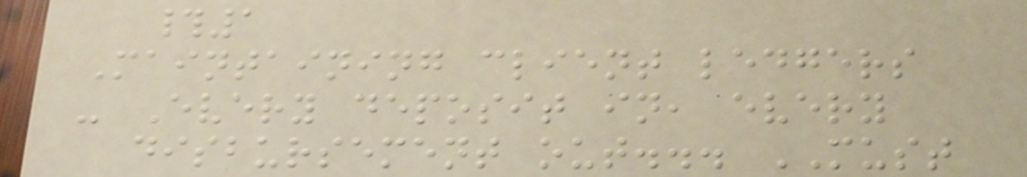#1
Maintaining client ledgers
- Every deposit in, every
disbursement out... MUST
